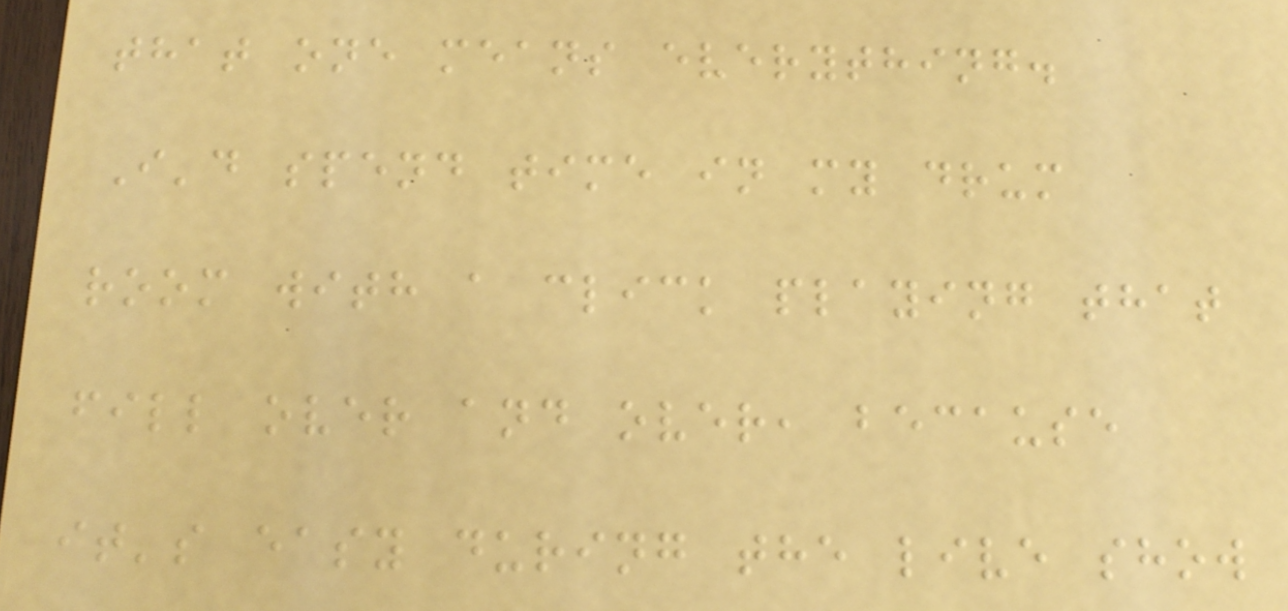that one means everything.
I'd spend time in my drum
room with a click playing that
fill over and over, because
it's easy during the live show
